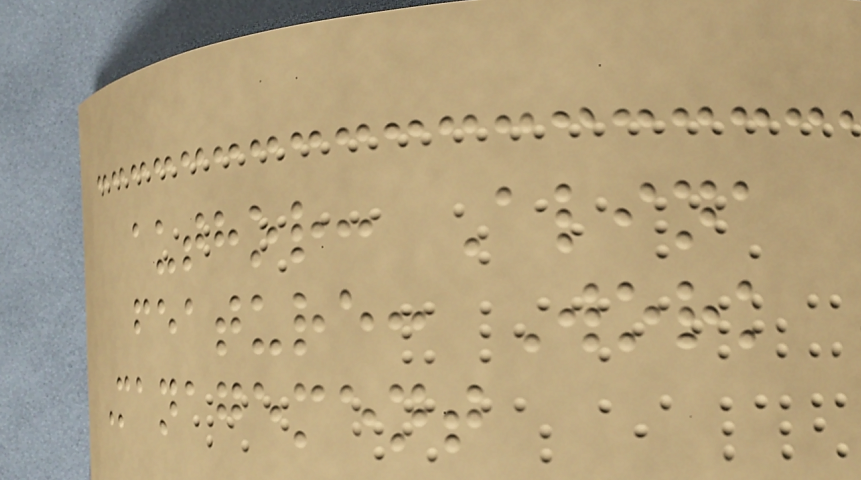author: Alina
feature: Work
Management
